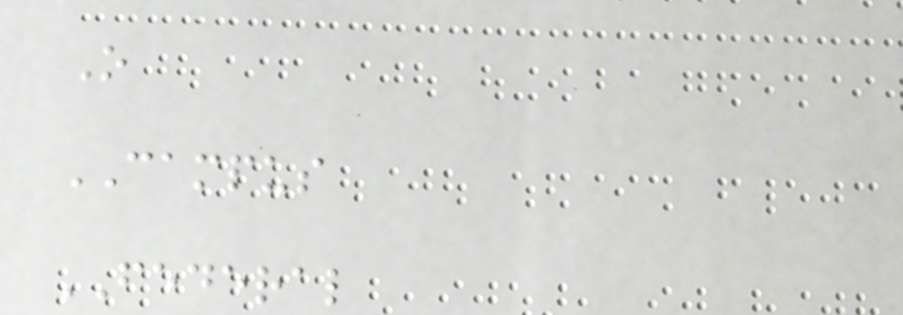O
CAMPUS
FEDERAL
